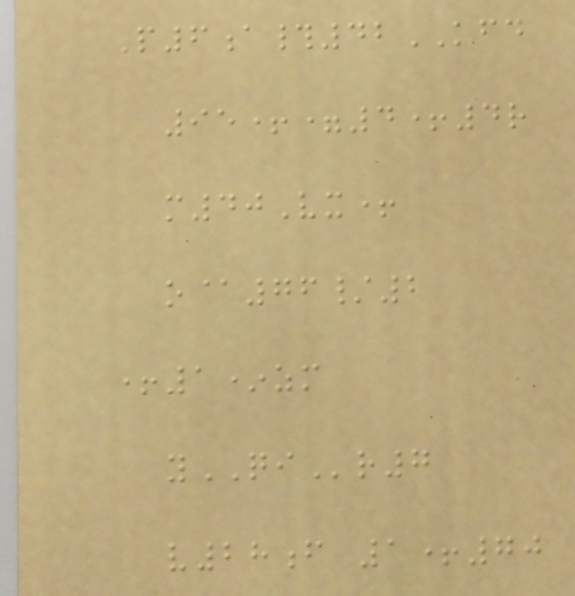P6a#42KFD
95+=4+4r
m40Vx+
o@76/2
+1*zm
yQIr7
v28f 1+70
